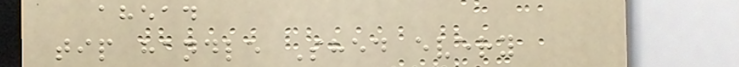ahead
tip handle Shed every
